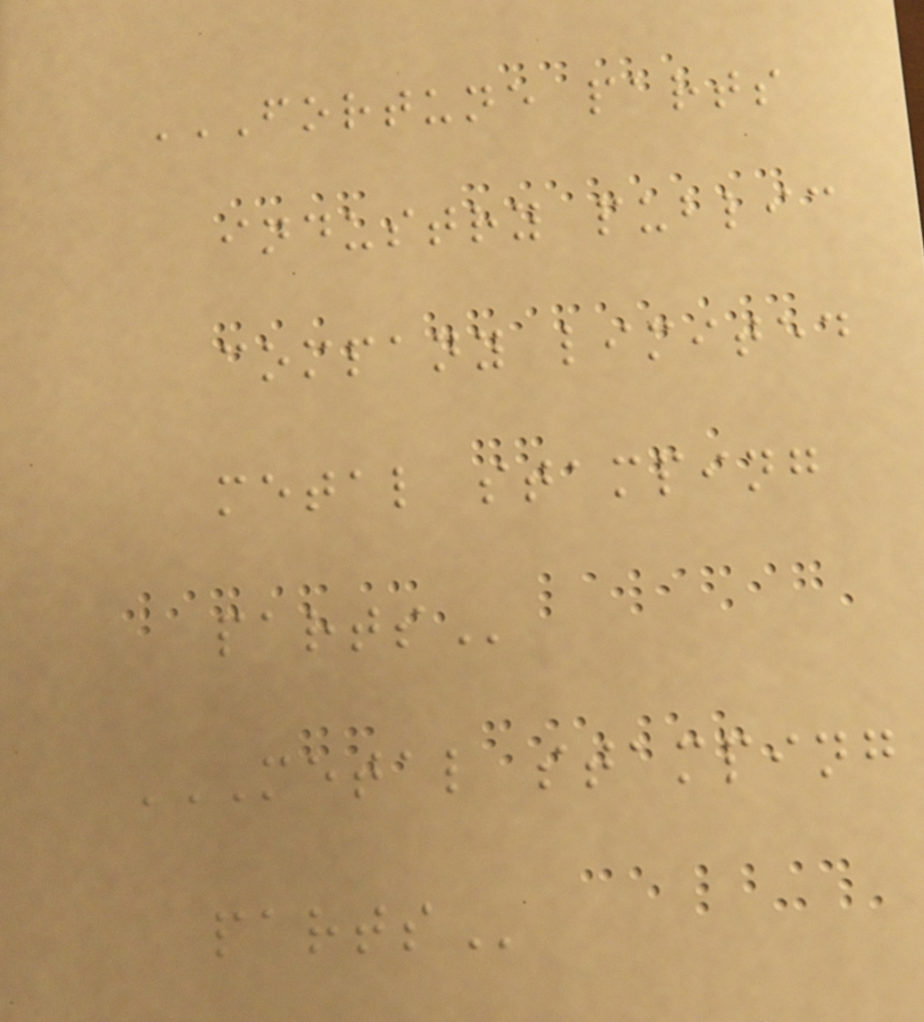FORTUNE PARTS
INDUSTRY PUBLIC
COMPANY LIMITED
METAL STAMPING
PARTS
METAL STAMPING
PARTS
